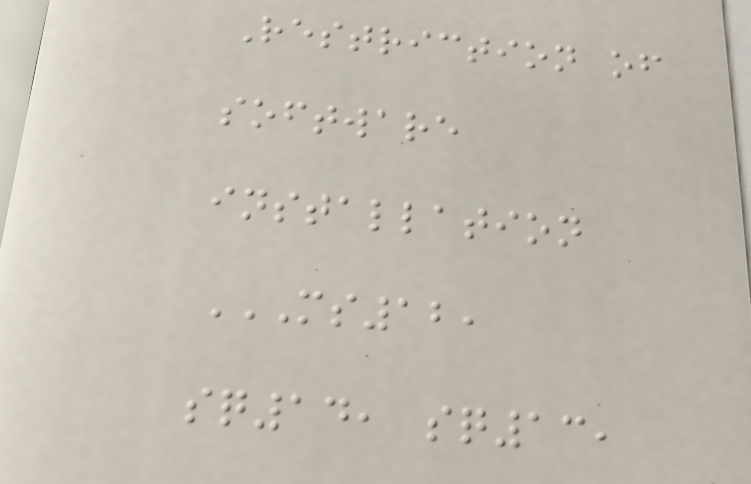Restriction of
software
installation
MS12,
SQ14, SQ13,
